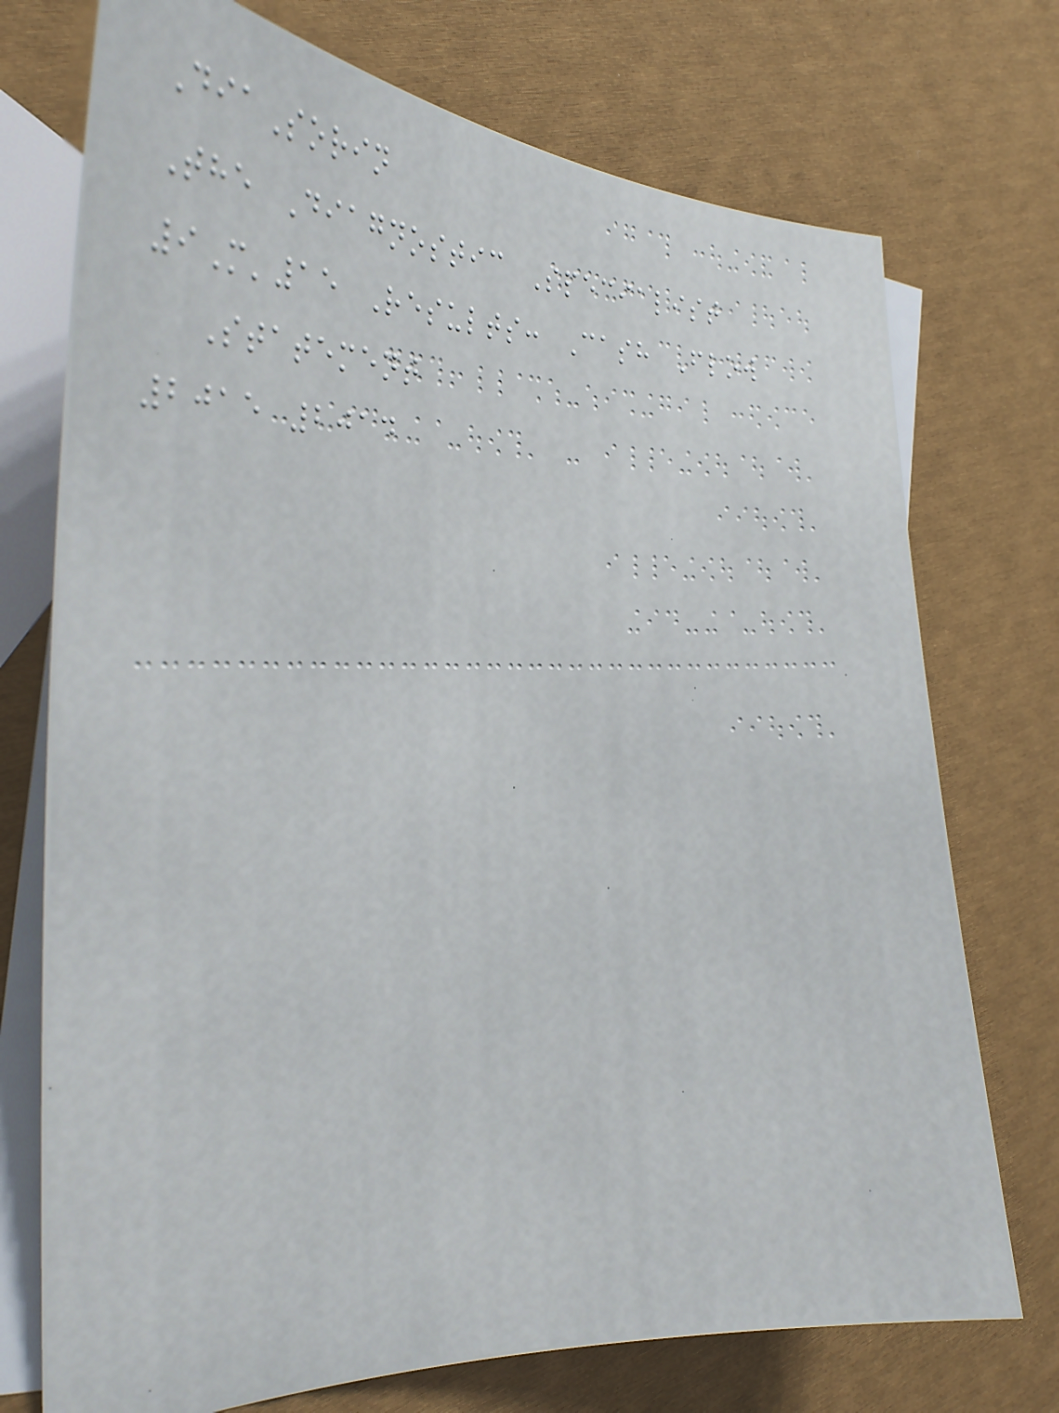DiaSorin
The Diagnostic Specialist
9M'15 Results: Cash Flow
Statement
2015 2014
